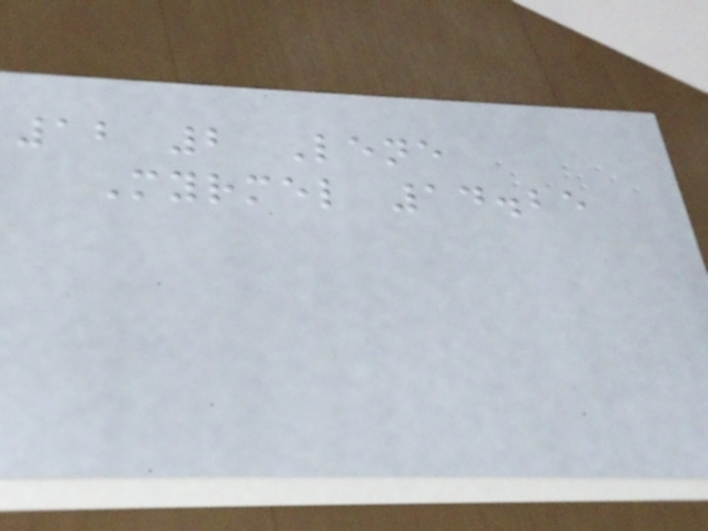12 2 Lene
Myrmel 14.25
